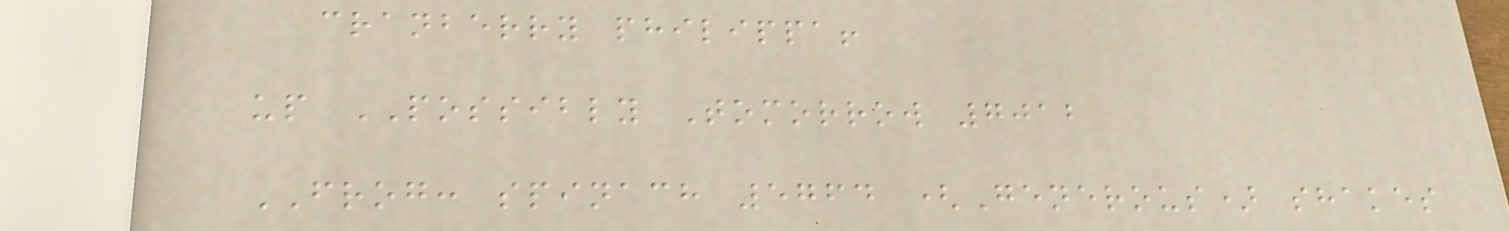cranberry philippa!
up POSSIBLY Tomorrow 7012
FROG: spinach 5764 (Generous) shakes
